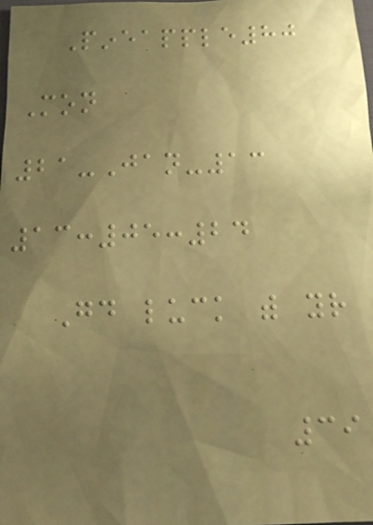Pineapple80
Mon
21-Jan-13
13:05:24
Good luck with your
39
